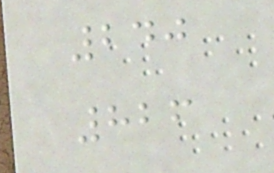240
826
